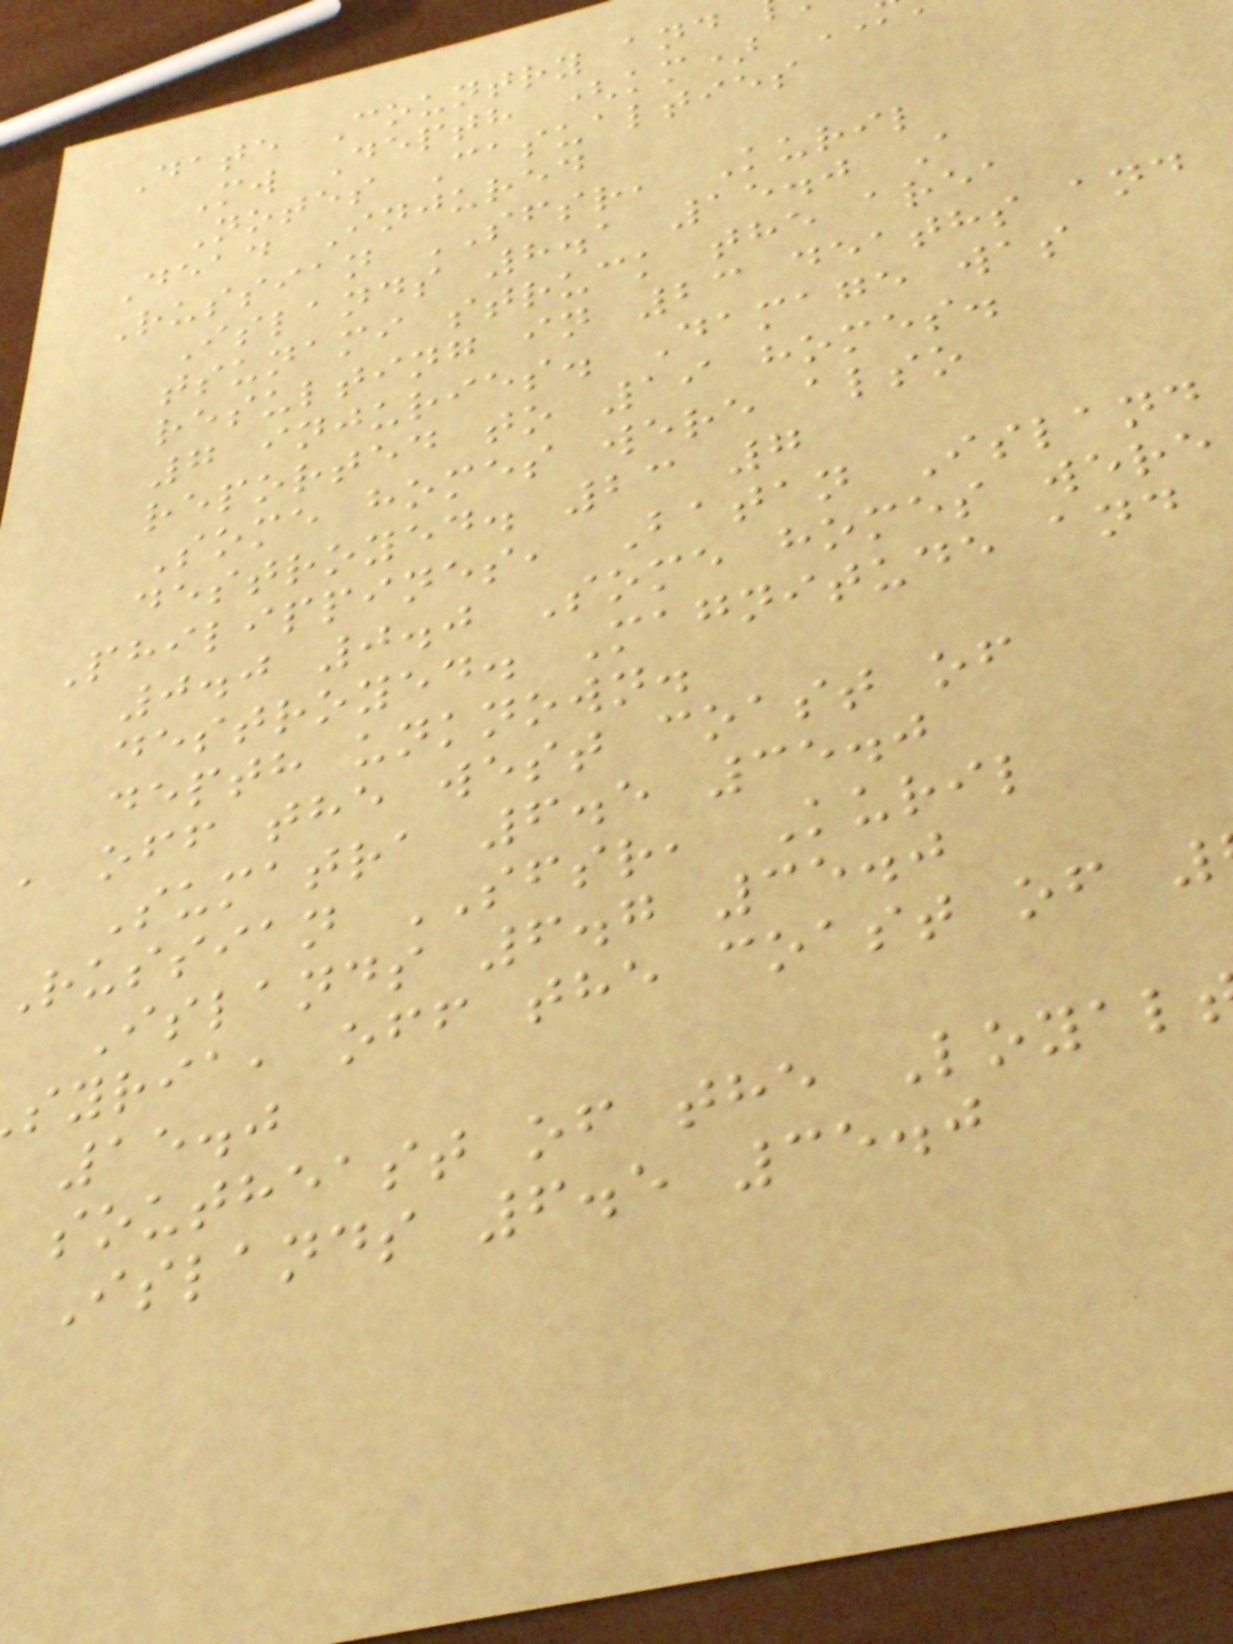Date Country and
Mw Depth (km)
Notes Casualties
Dead Injured
Russian SFSR, Kuril
Islands 8.1 15.0 A
tsunami struck the area
resulting in 23 deaths and
7 injuries. Damage was
reported to 19 homes.
Some homes were also
destroyed. 23 7
Philippines, Batan Island
0.0 0.0 Some homes were
destroyed. Magnitude and
depth unknown.
, off the west coast of
Sumatra 6.5 35.0
russian SFSR, Kuril
Islands 6.7 35.0
syria, off the coast of
15.0
southeast of the Loyal
Islands 6.5 35.0
